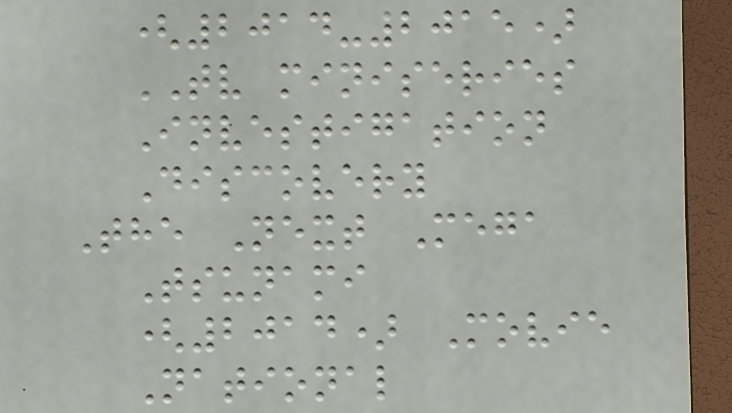(2014-2015)
TV miniseries
Investigation
Discovery
The Next Mega
Tsunami
(2014) Movie
National
